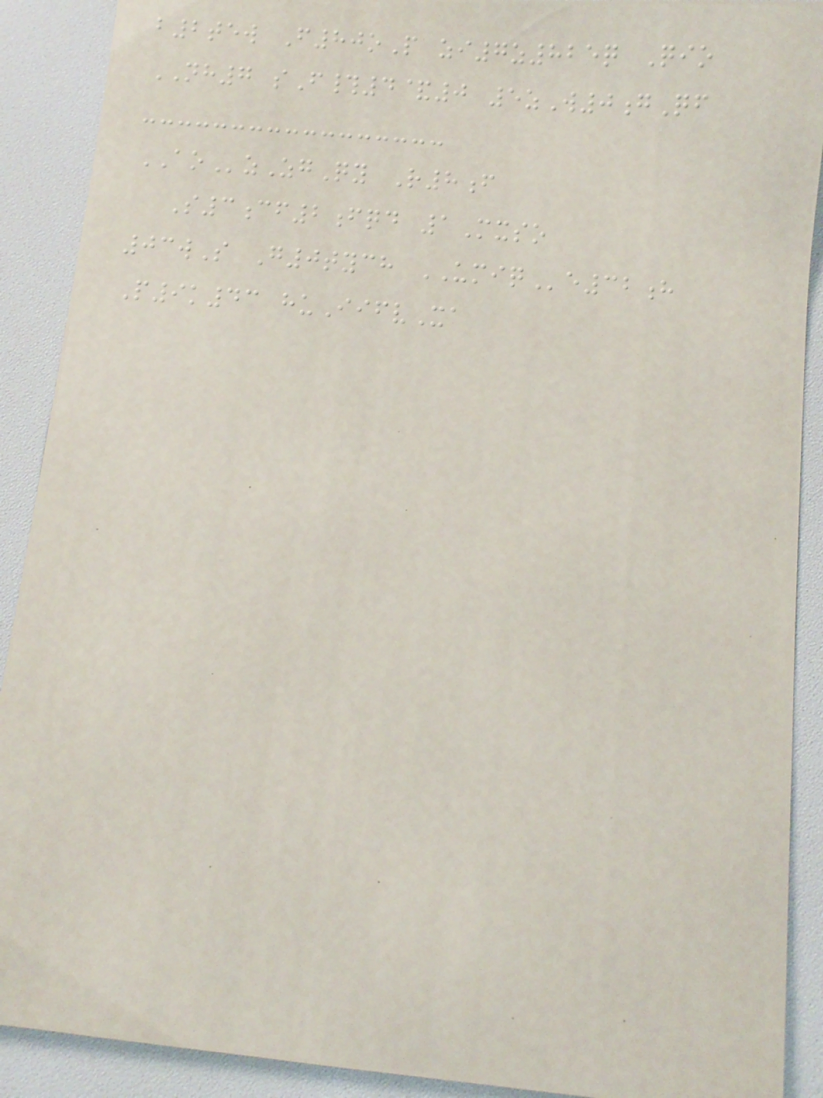b2tew F80oP zi7z825q Qio
NH7 sF#4&0 5zW0gQf
AOzZgQy R8f
S3cf2fqd 1Mxso
03wS G0tych UMIQe32h
P9k43 huIifvXa
